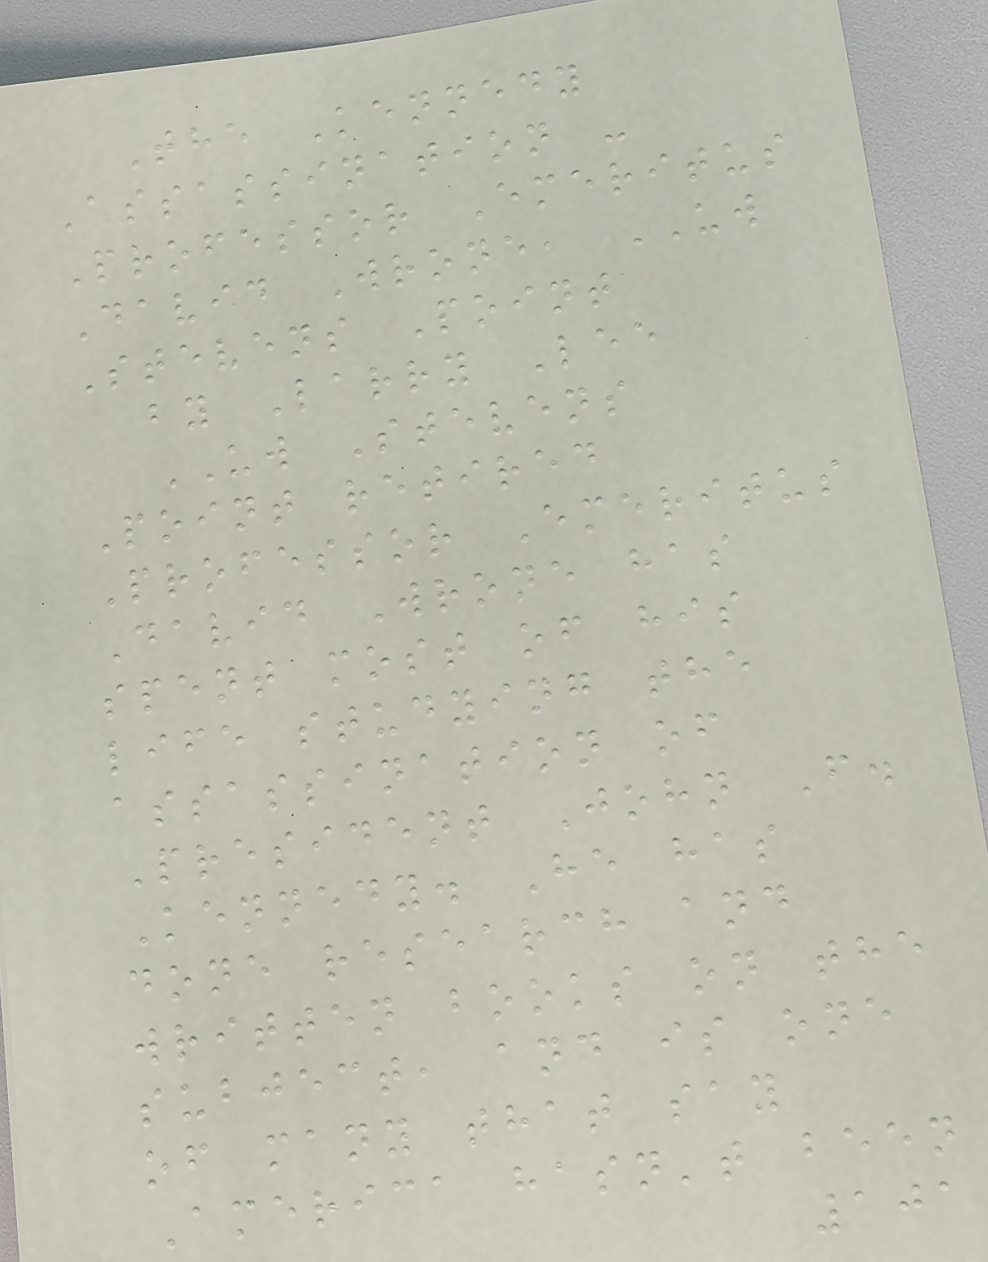The Kennedy
Assassination -
Professor Emeritus
David Wrone, UW
Stevens Point
by Larry Lee
UW Stevens
Point retired
Professor Emeritus
David Wrone has
spent most of his
life studying the
assassination of
President John F.
Kennedy. He has
done research and
written books on the
subject, and is one
of many that say
America hasn't been
101
